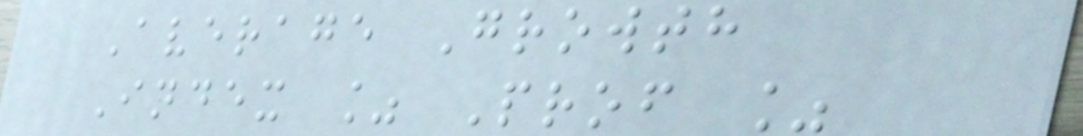Average Growth
Index % Prof %
